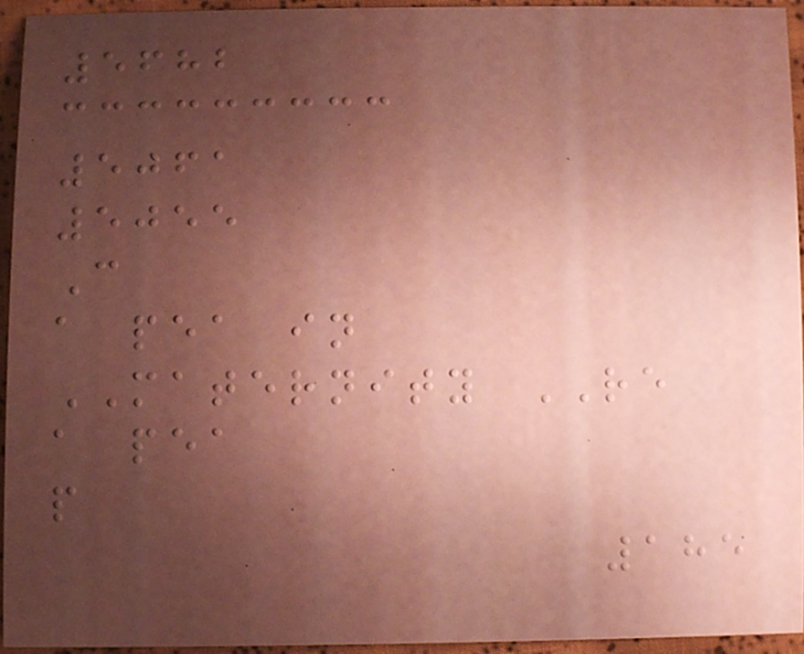5682
5061
5055
C
a pea in
MATERNITY RE
a pea
p
185
